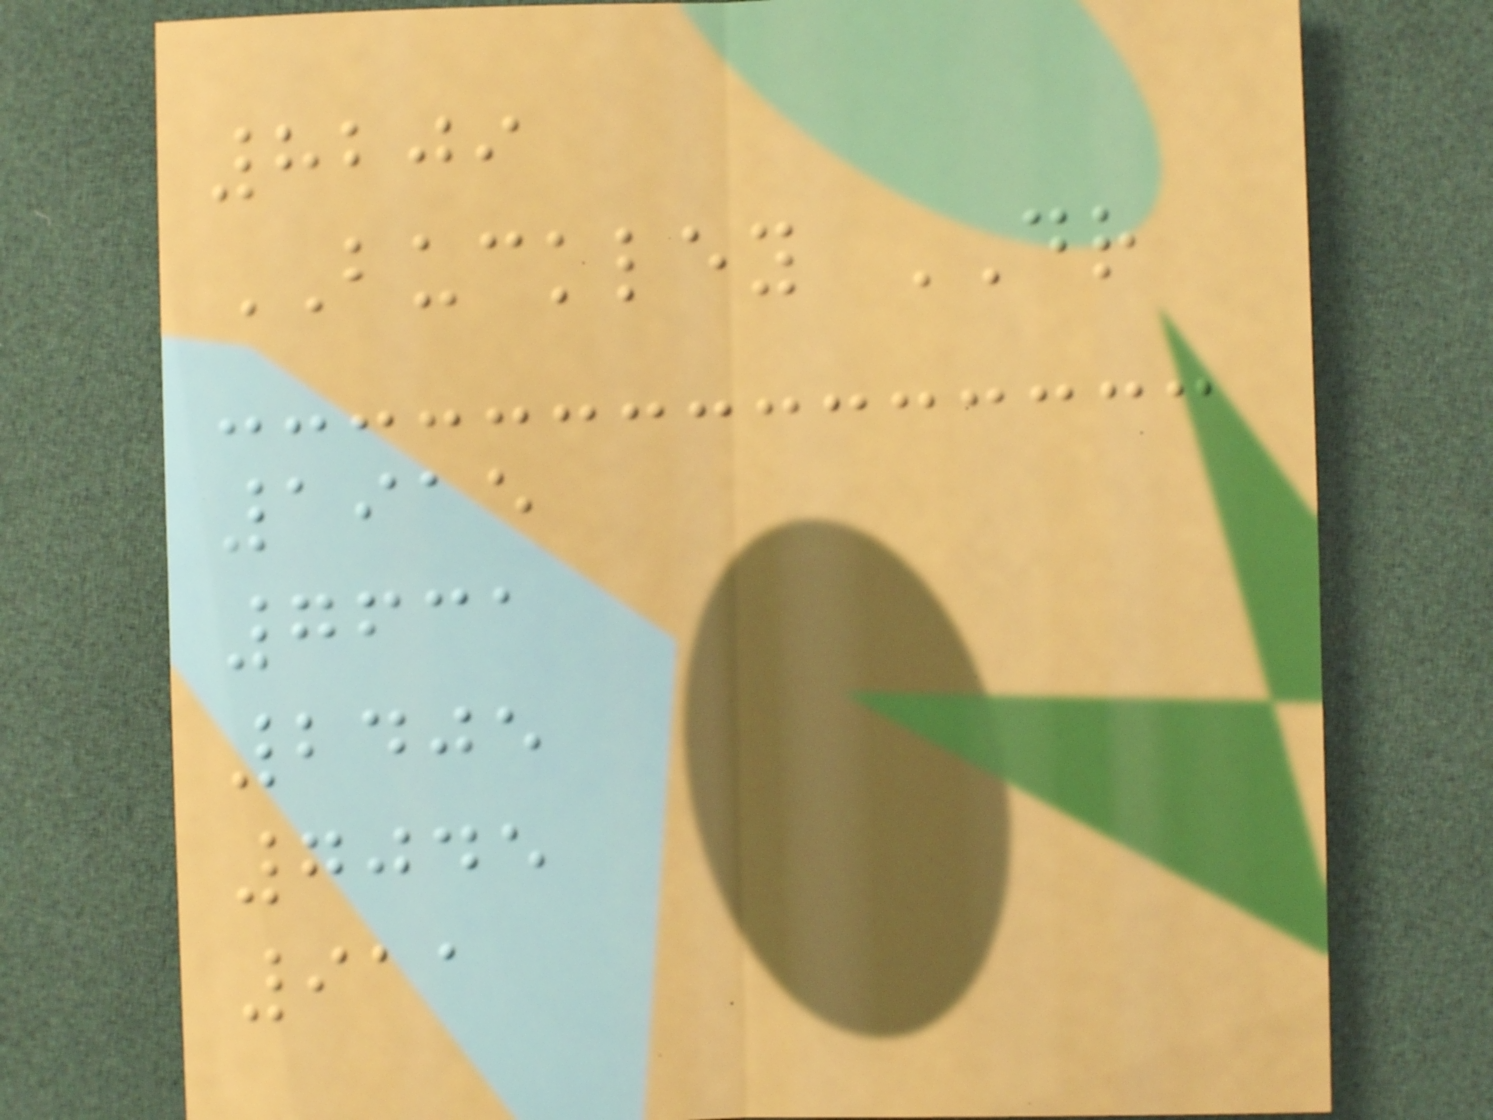8209
BUCKLEY DR
1915
7631
2405
7045
911
